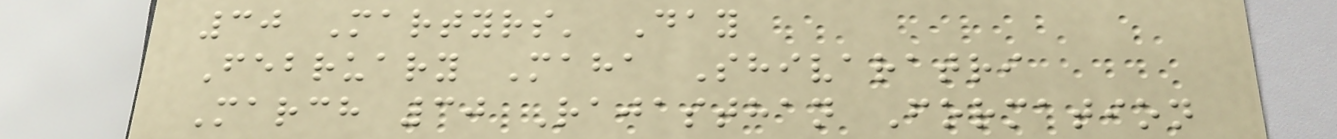30 Martyrs' Day
February Maha Shivaratri
March 30 Rajasthan Formation
